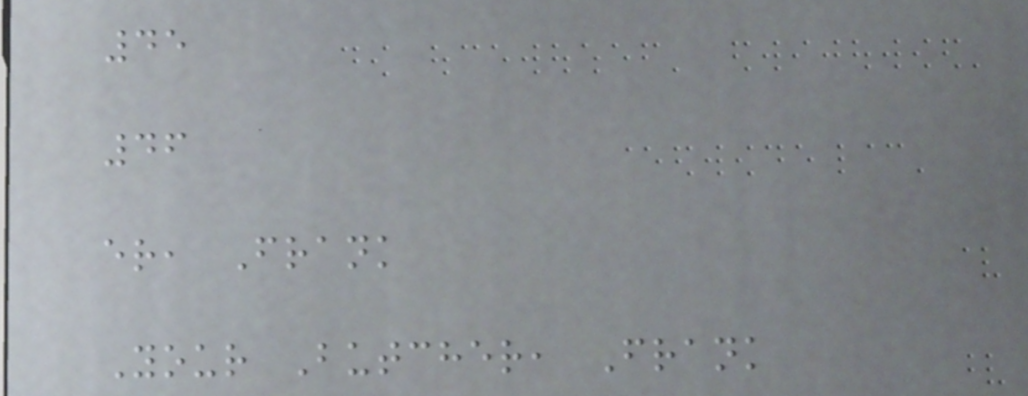45
46
er, Frank
Your Butcher, Frank
